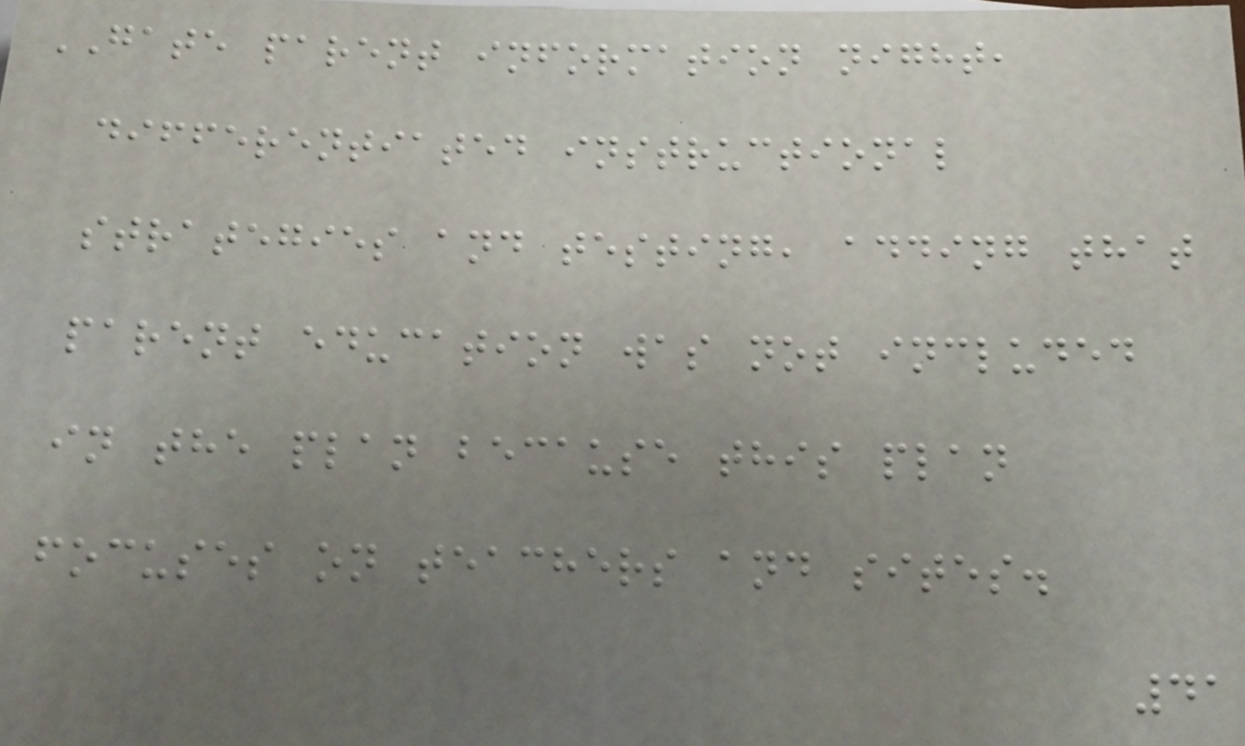GATE parent information night,
differentiated instructional
strategies and testing, adding that
parent education was not included
in the plan because this plan
focuses on teachers and sites.
41
